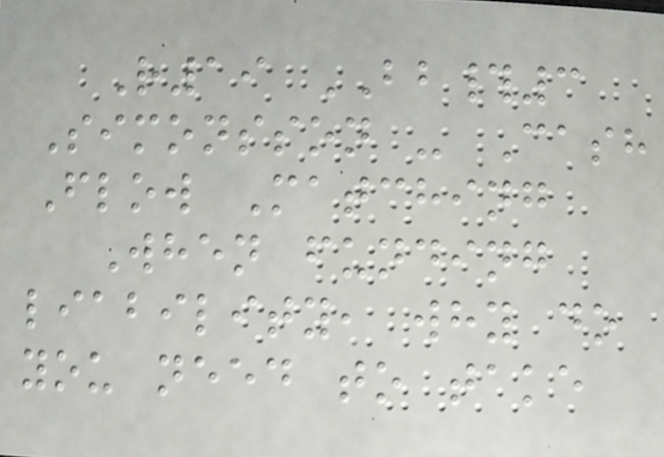R19 BB#3
Simonsson - Cash
Flow Matching
When funding
liability, why do
you need to take
